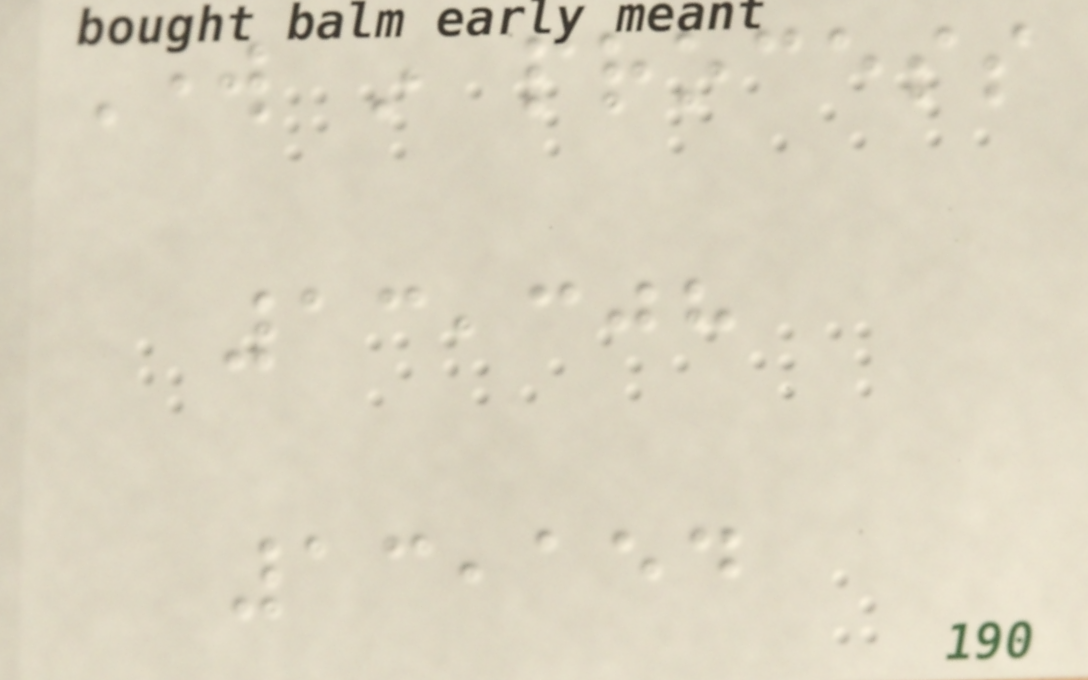Work in process
13,308
13,154
